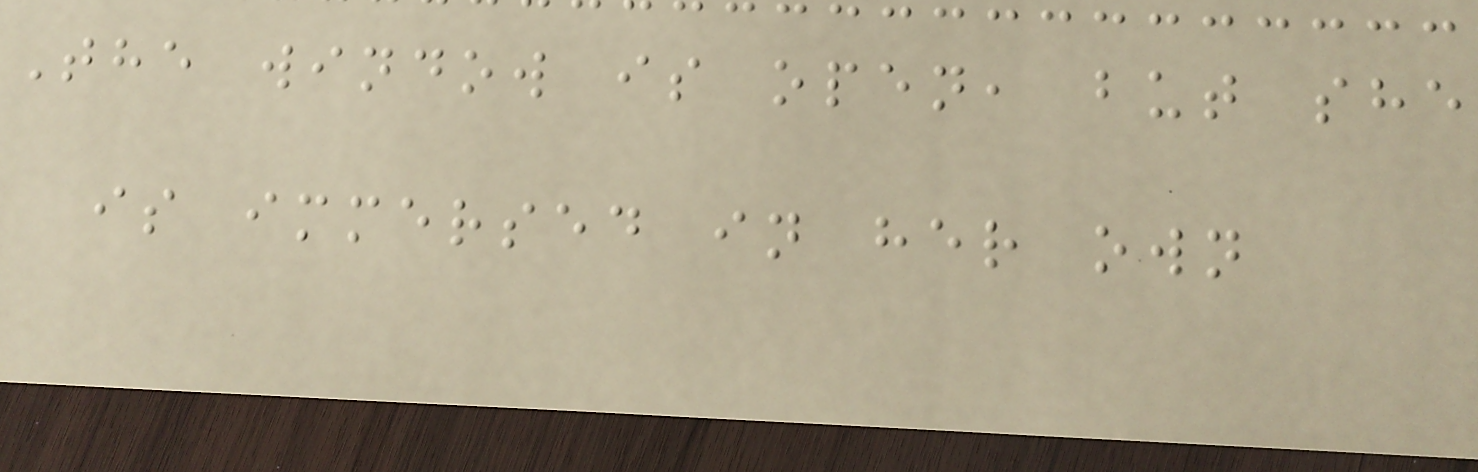The window is open, but she
is immersed in her own
